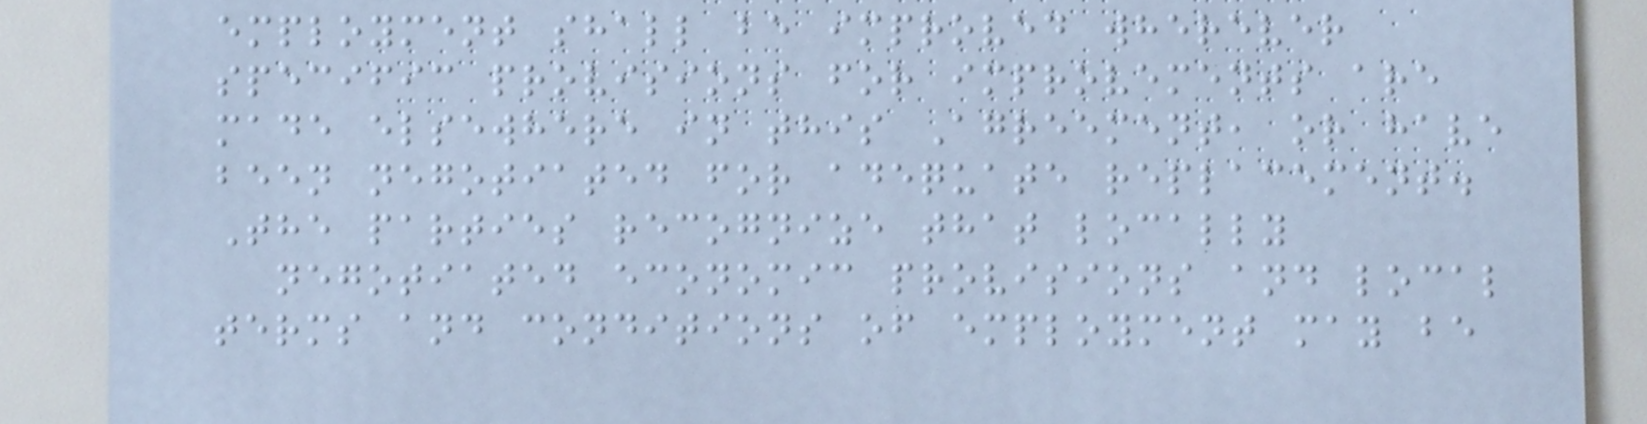employment shall be improved wherever
specific provisions for improvements are
made elsewhere in this Agreement, or have
been negotiated for adequate replacement.
The parties recognize that locally
negotiated economic provisions and local
terms and conditions of employment may be
